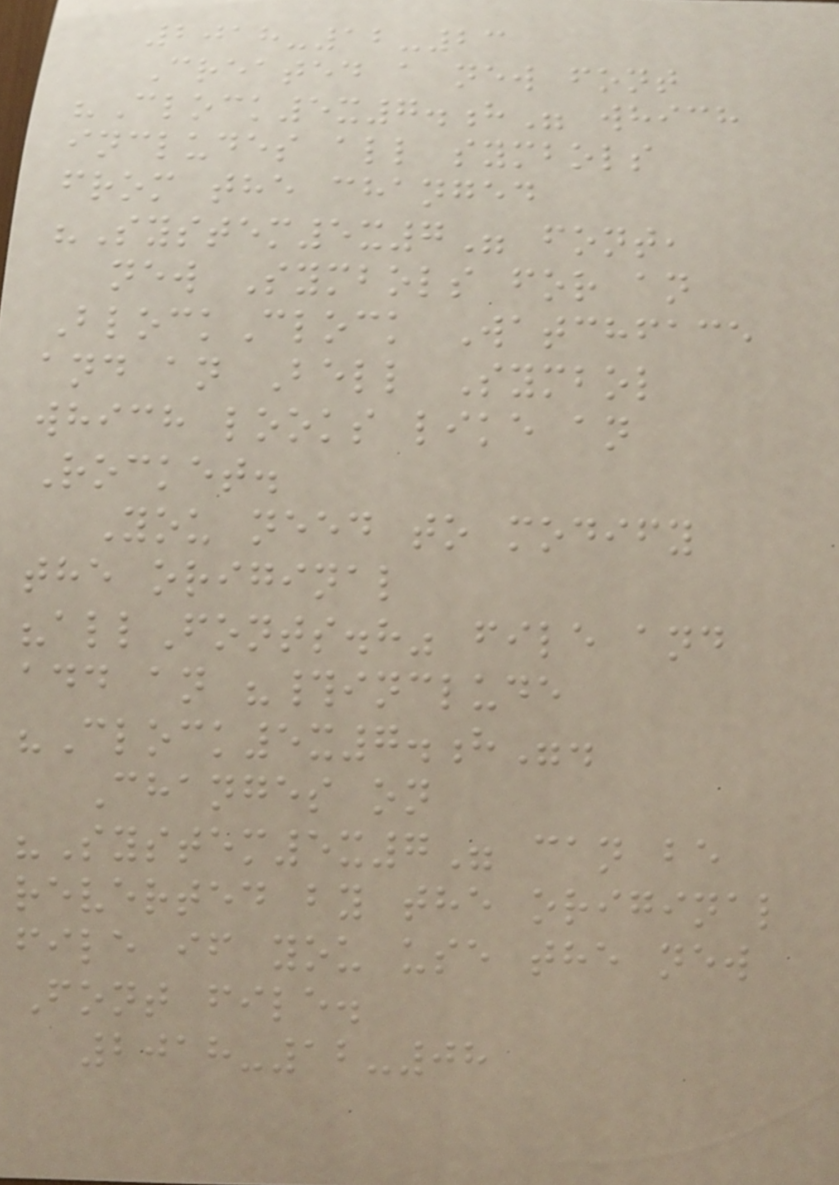2018-12-23
Created a new font
"Clock5x7.h" which
includes all symbols
from the changed
"System5x7" font,
new Symbols for an
BlockClock Watchface
and an Bell Symbol
which looks like an
Rocket.
You need to modify
the original
"allFonts.h" file and
add an "#include
"Clock5x7.h".
Changes on
"System5x7" can be
reverted by the original
file if you use the new
Font file.
2018-12-08
